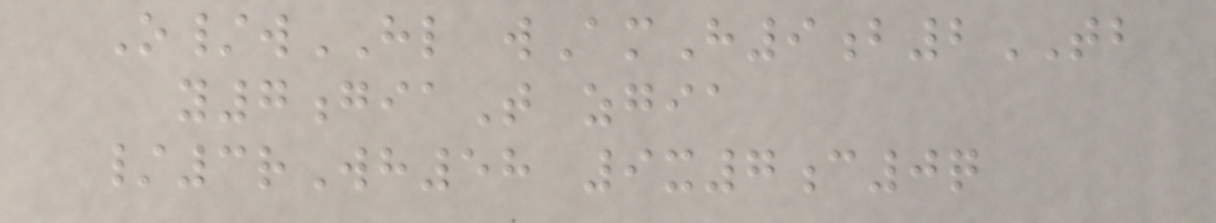O/wHL wAmH9b2TB
y7giaT zgia
/3rWh58 9x7c0q
